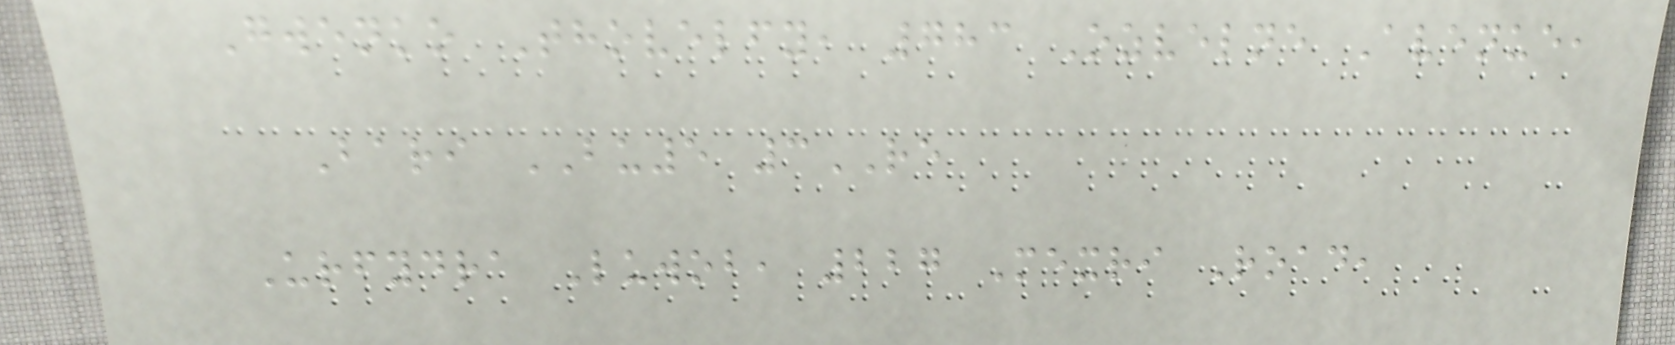Gwenko Thovelfy, 783 Ozvelne Avenue,
Bari BU5 3RE
Urfydra Luwob, 227 Mexri Road,
